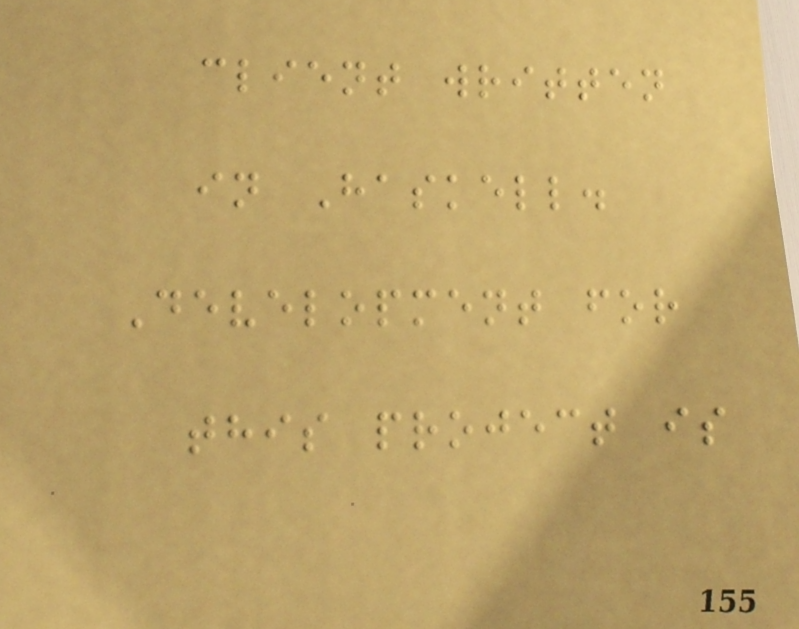client written
in Haskell.
Development for
this project is
